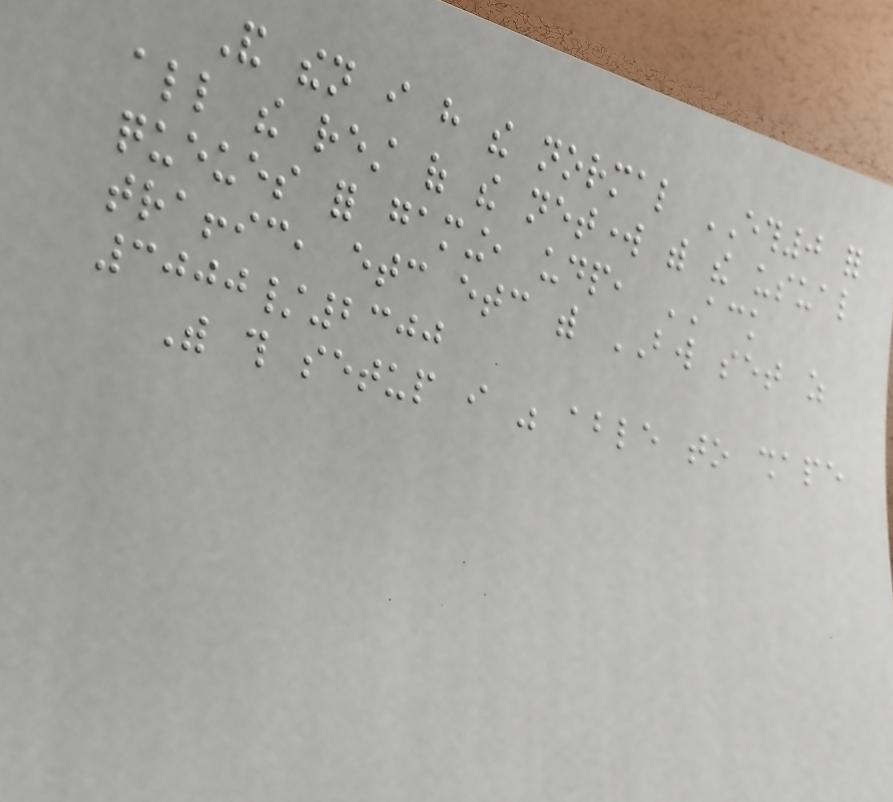And then i have the normal ETH0 for
all the rest of the network with the usual
queues for gaming, udp, ACK
traffic, etc etc with BW set as
3000/2300
With this setup i was able to shape
